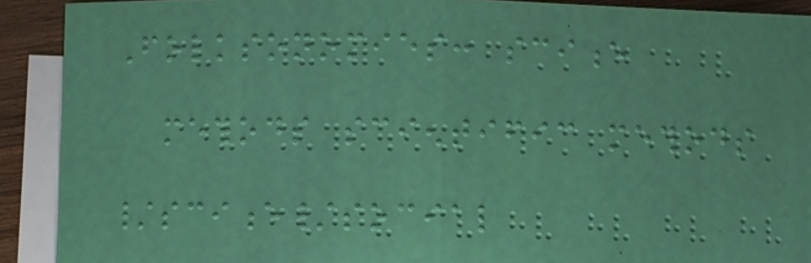Folksonomies: science
methods scientific methods
/science/social
